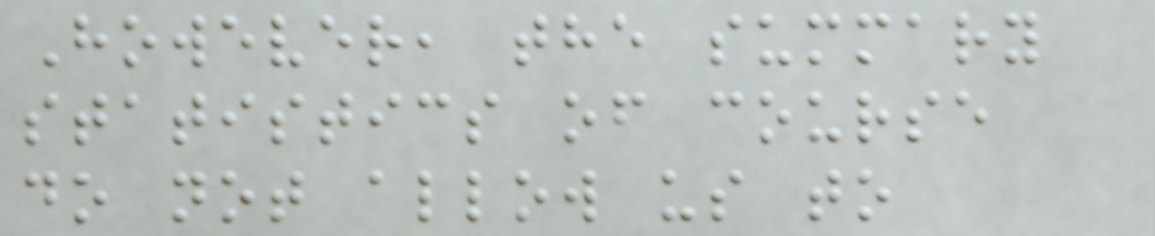However, the summary
statistics of course
do not allow us to
